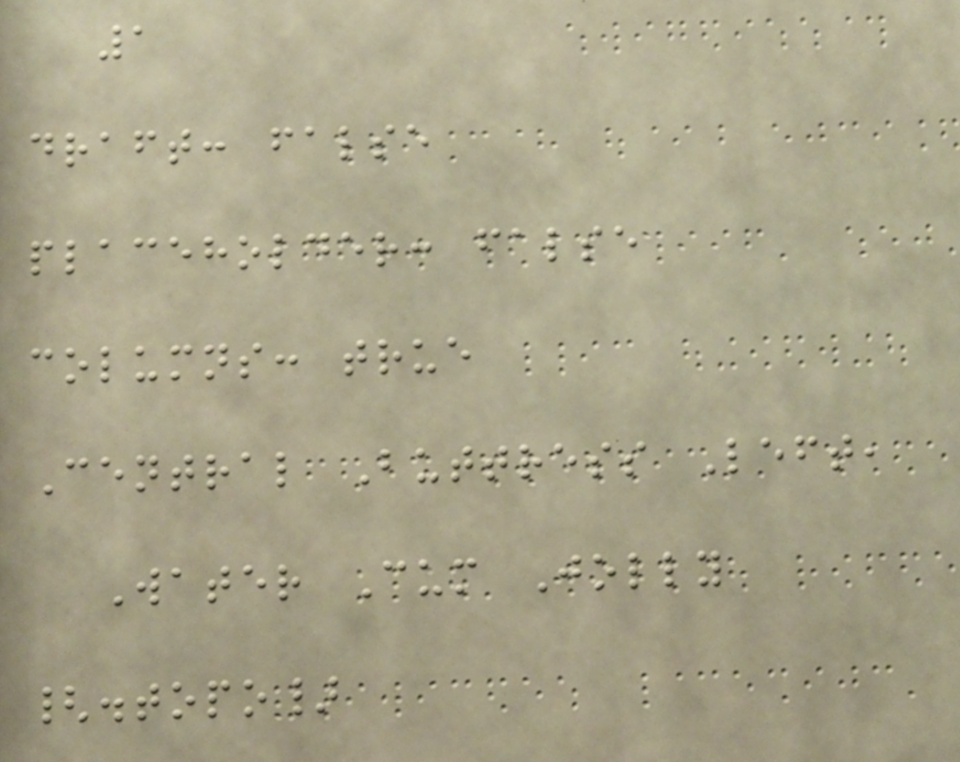1
draft: false
placeholder: false
columns: true
Central Buttress Left,
Water Cum Jolly
{.topo}
